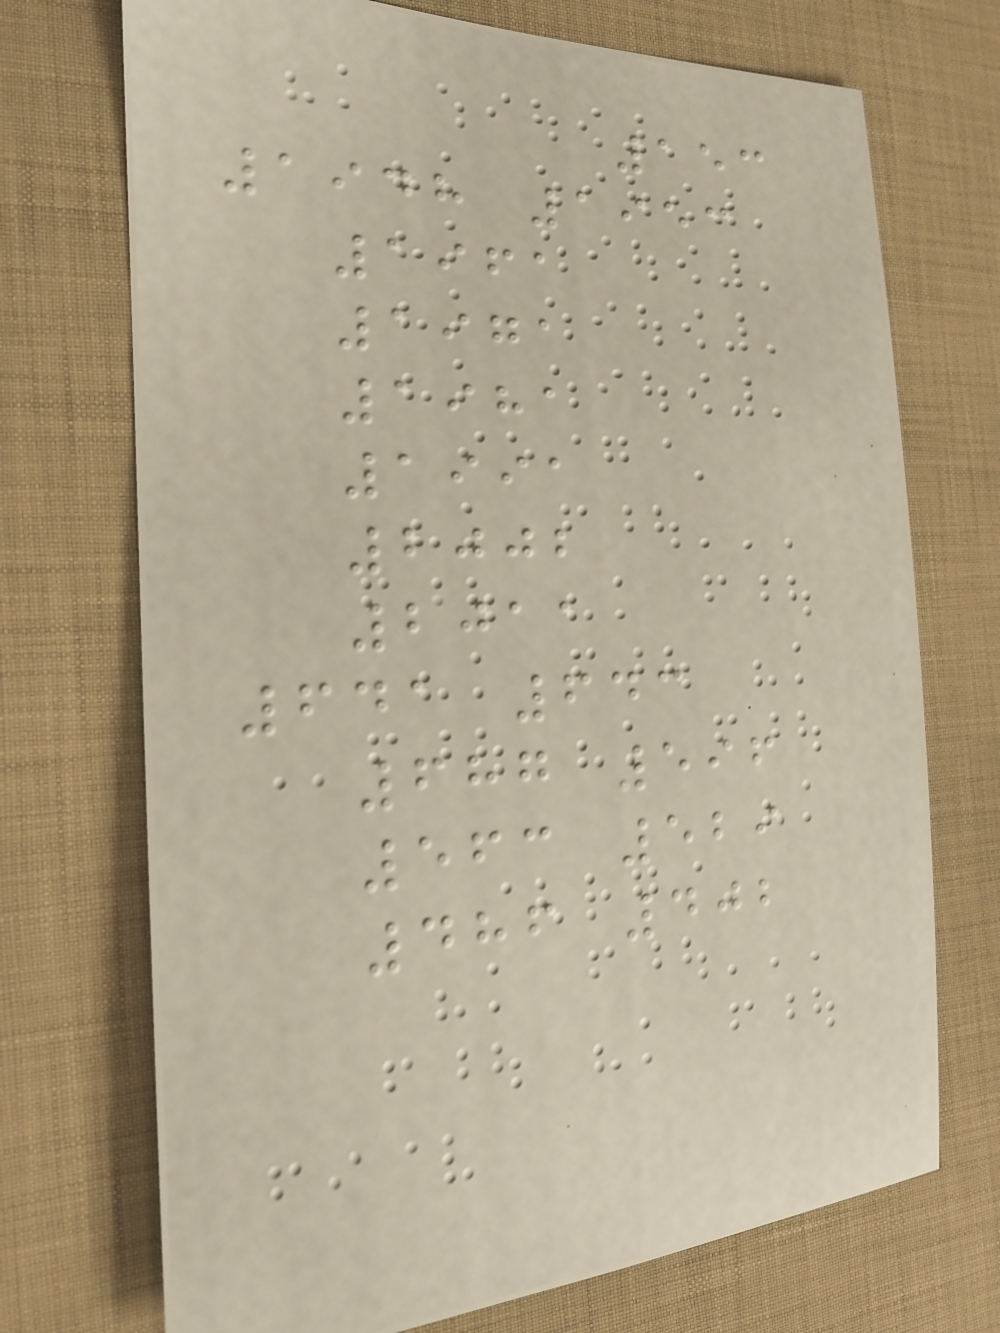153
1948 1953
1961
1971
1981
1991
2002
2011
641 643
687 596
563 529
486 402
